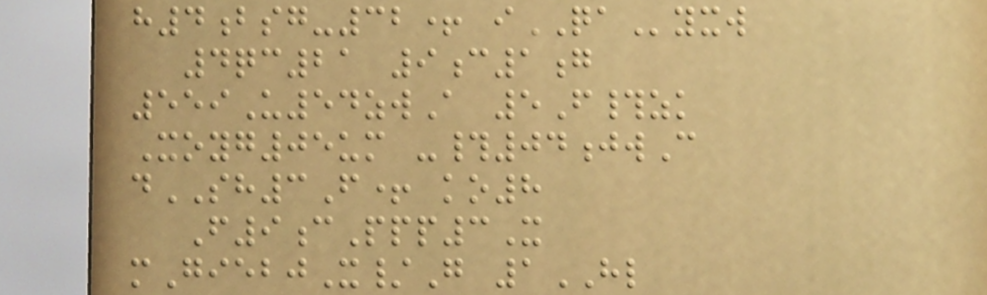h4bsg-32+ iQAyxw
4qc21 9c1g
559U54zwA 5F#zk
Xoyg05um -#04jwC
dSH3F+ ko8
F9cPpp3X
mGiebjX/G 1HL
